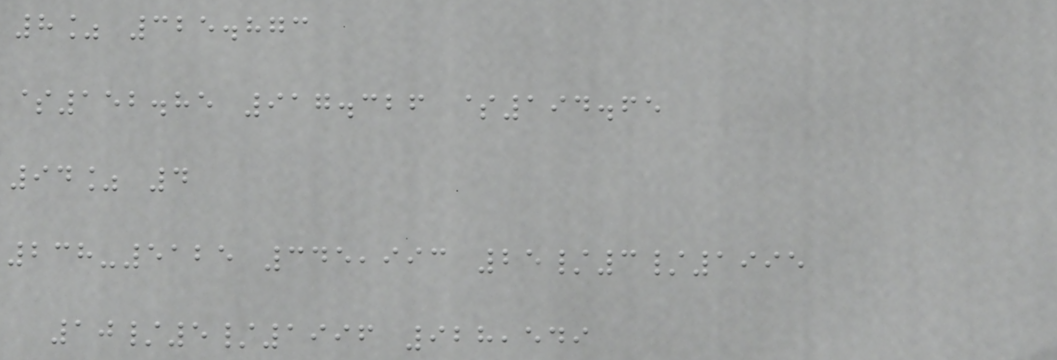8% 325.873
$152.85 917.326 $194.65
94% 4
238-5125 345,993 25/3/1995
10/5/1996 928,549
